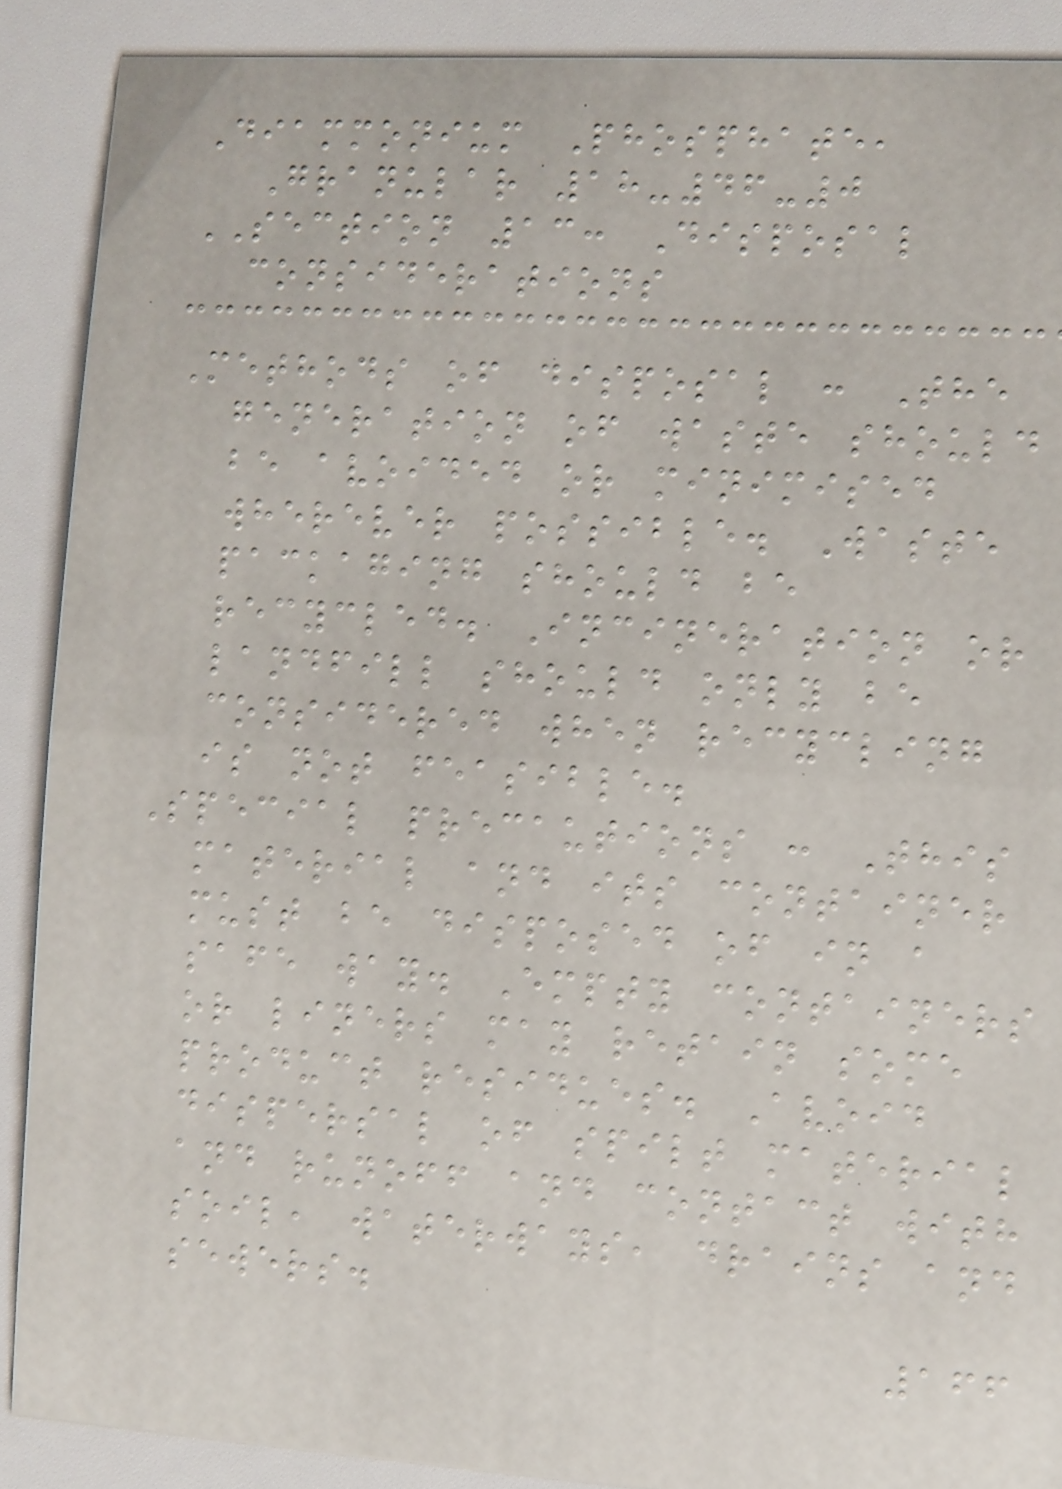Diammonium Phosphate,
Granular 18-46-0
SECTION 13: Disposal
considerations
Methods of disposal : The
generation of waste should
be avoided or minimised
wherever possible. Waste
packaging should be
recycled. Incineration or
landfill should only be
considered when recycling
is not feasible.
Special precautions : This
material and its container
must be disposed of in a
safe way. Empty containers
or liners may retain some
product residues. Avoid
dispersal of spilt material
and runoff and contact with
soil, waterways, drains and
sewers.
166
